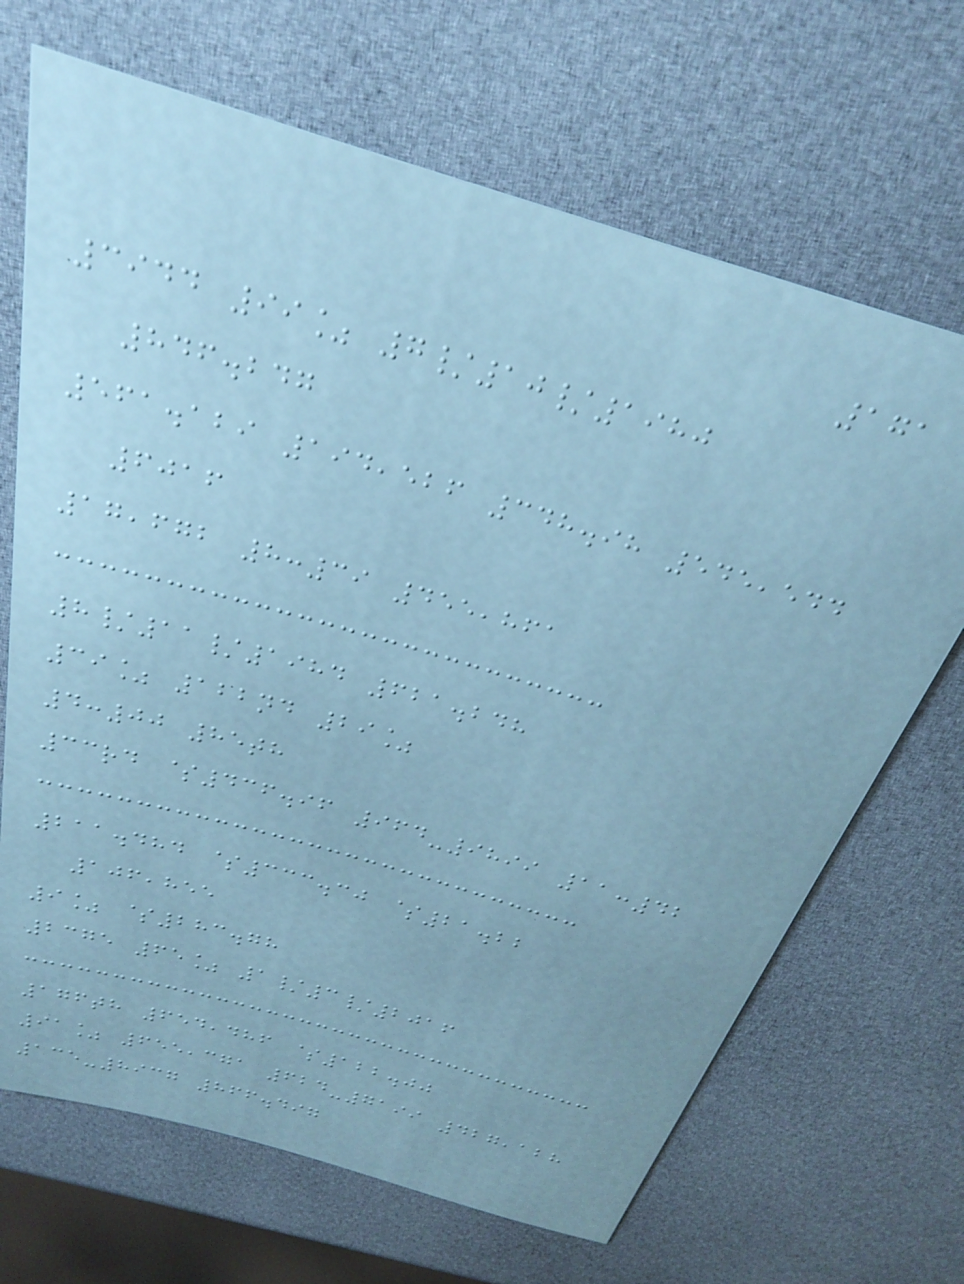171
3944 99% 7/10/1980
846.247
561.129 194,526 348.98 545,544
6016
17,672 8:39 455,861
8/11/1984 621.248
39% 122nd 29%
4:00 85th
33rd $436.96 964-9899 11:42
211.484 $333.30 $21.22
106,855
9% $283.78
2375 65% 1/3/2016
176th 654,486 $122.00
91% 655,371 624-7199 427,128
135-8937 866.497
